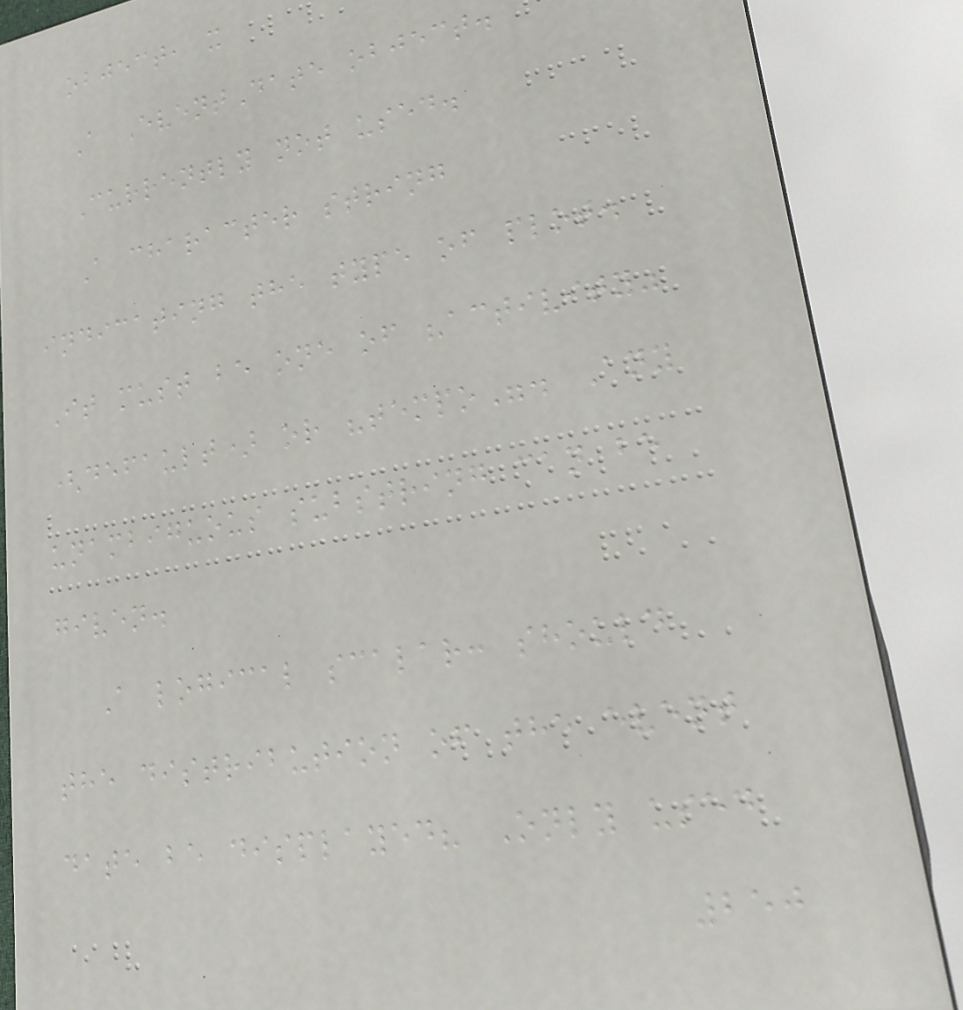object, x
A EventDate object.
Currently not used.
A character string
indicating the type of plot.
It must be one of "activity"
(default) or "tempo". Any
unambiguous substring can be
given.
A logical scalar: should
the distribution of the event
date be displayed? Only used
250
